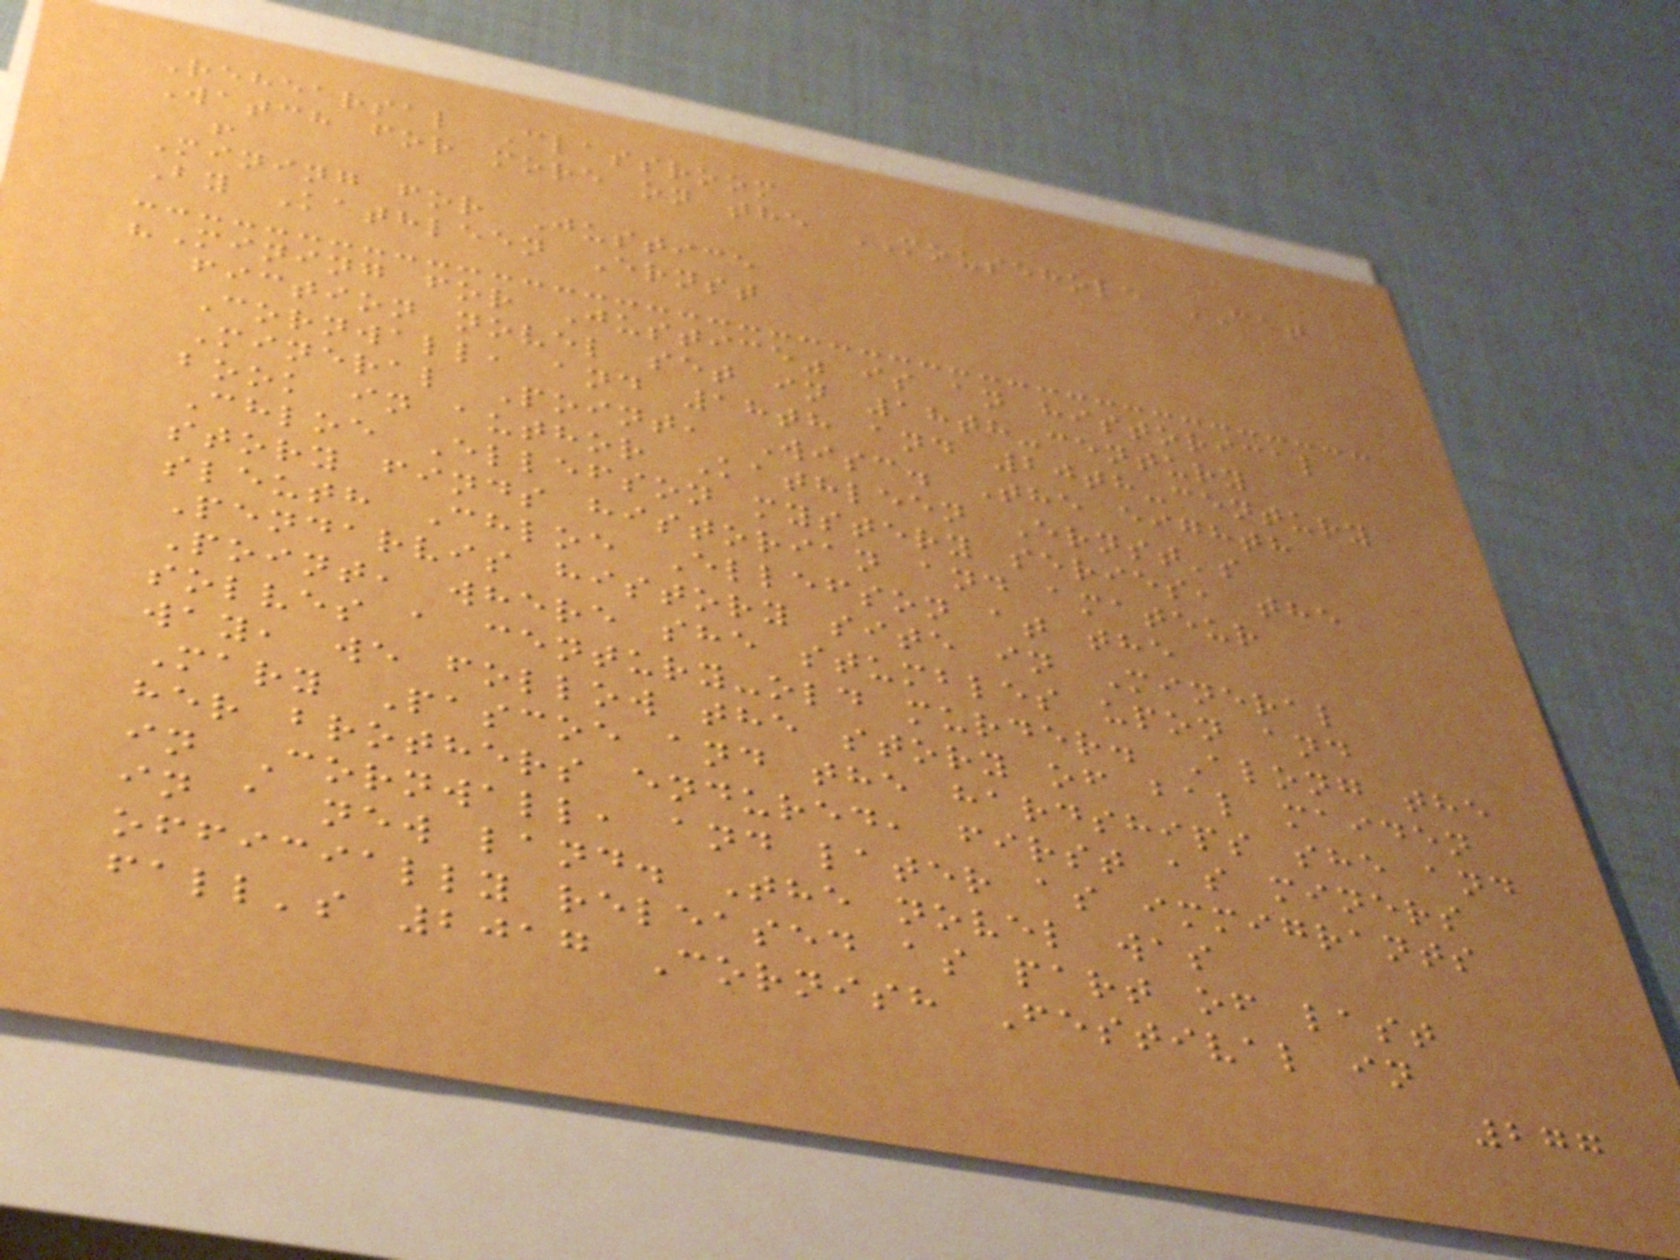Rehearsal Classroom
Watch for more on the MOUSEHOLE CAT
!
Mining for Justice
By Kathleen Ernst
"Mining for Justice" is an historical
fiction novel set in 18th-century
Cornwall, and 18th and 20th-century
Mineral Point, Wisc. The eighth
book in author Kathleen Ernst's
Chloe Ellefson mystery series, the
story finds historian and amateur
sleuth Chloe Ellefson at the
Pendarvis history site in Mineral
Point, where she stumbles upon and
solves a century-old murder. Along the
way, we follow the story of bal maiden
Mary Pascoe and the hardships she and
her brothers endured, first as miners
in Cornwall, and later as immigrants
in a new land. The novel was
officially released as part of last
fall's 2017 Cornish Festival in
277
